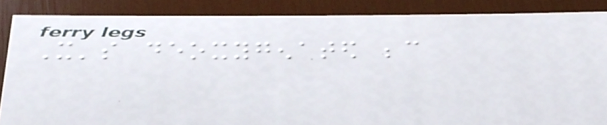It's deoxygenated because
